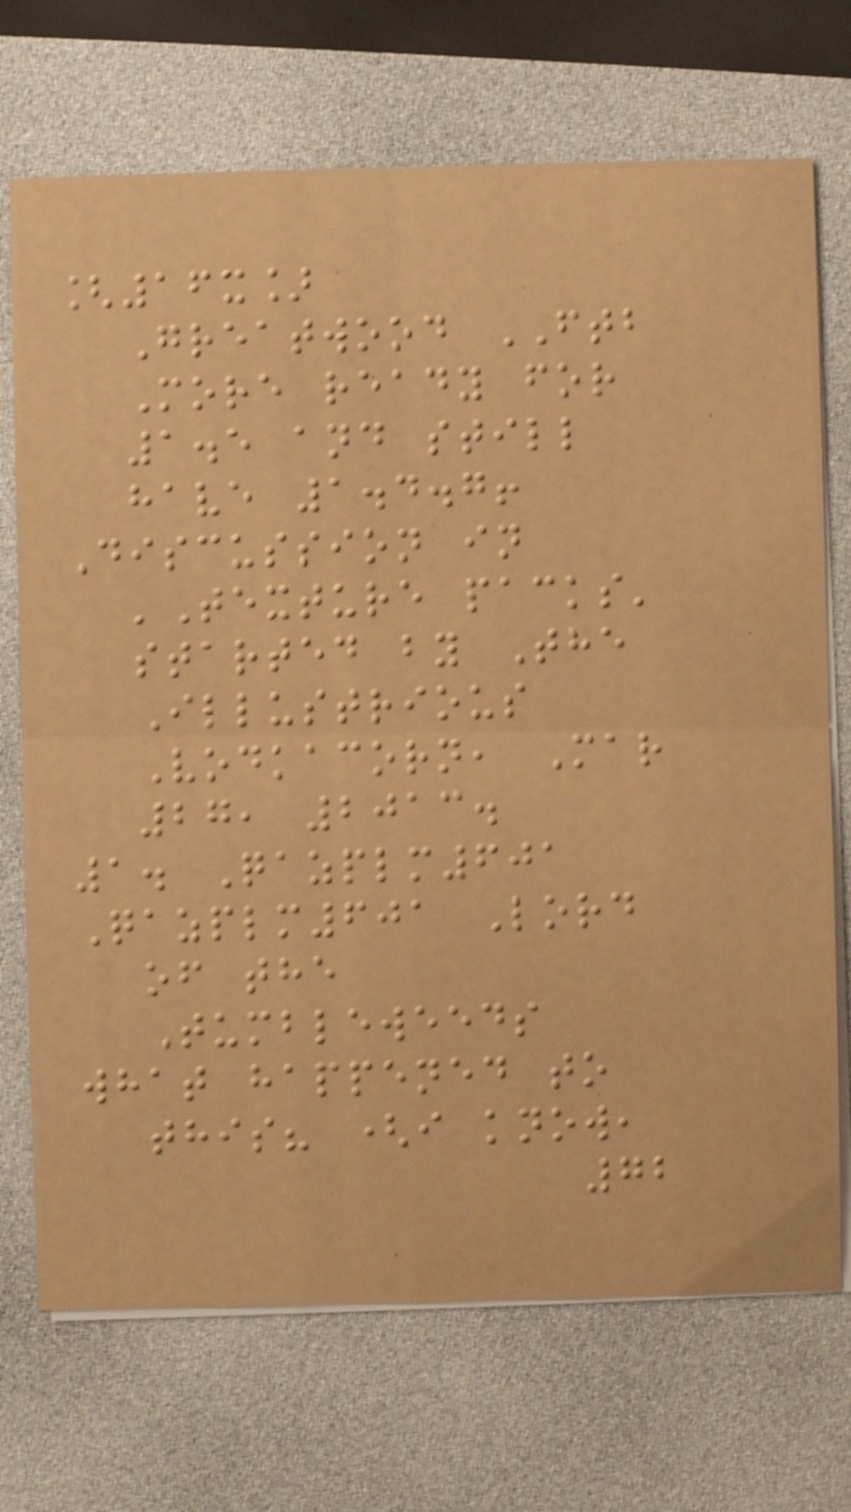[16x]
Greatwood FTB
More ready for
1.5 and still
have 1.4.7!
Discussion in
'Texture packs'
started by The
Illustrious
Vodkacorn, Mar
27, 2013.
1. Qazplm601
Qazplm601 Lord
of the
Tumbleweeds
what happened to
this? (i know,
72
